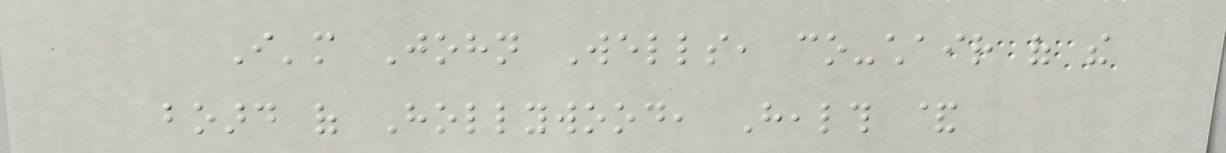I'm John Wells, co-chair of the
board of Hollywood, Health &
